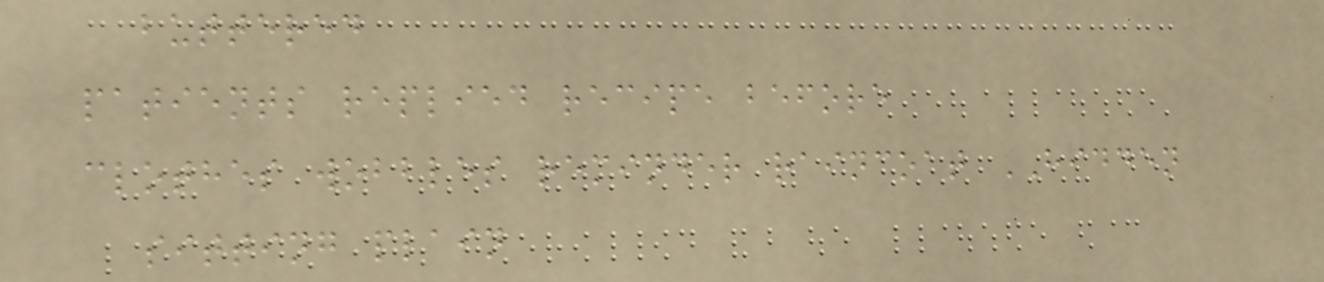buttered
patients replied recipe before
clothes wobbles reminder raincoat HIDDEN
sitting plain
